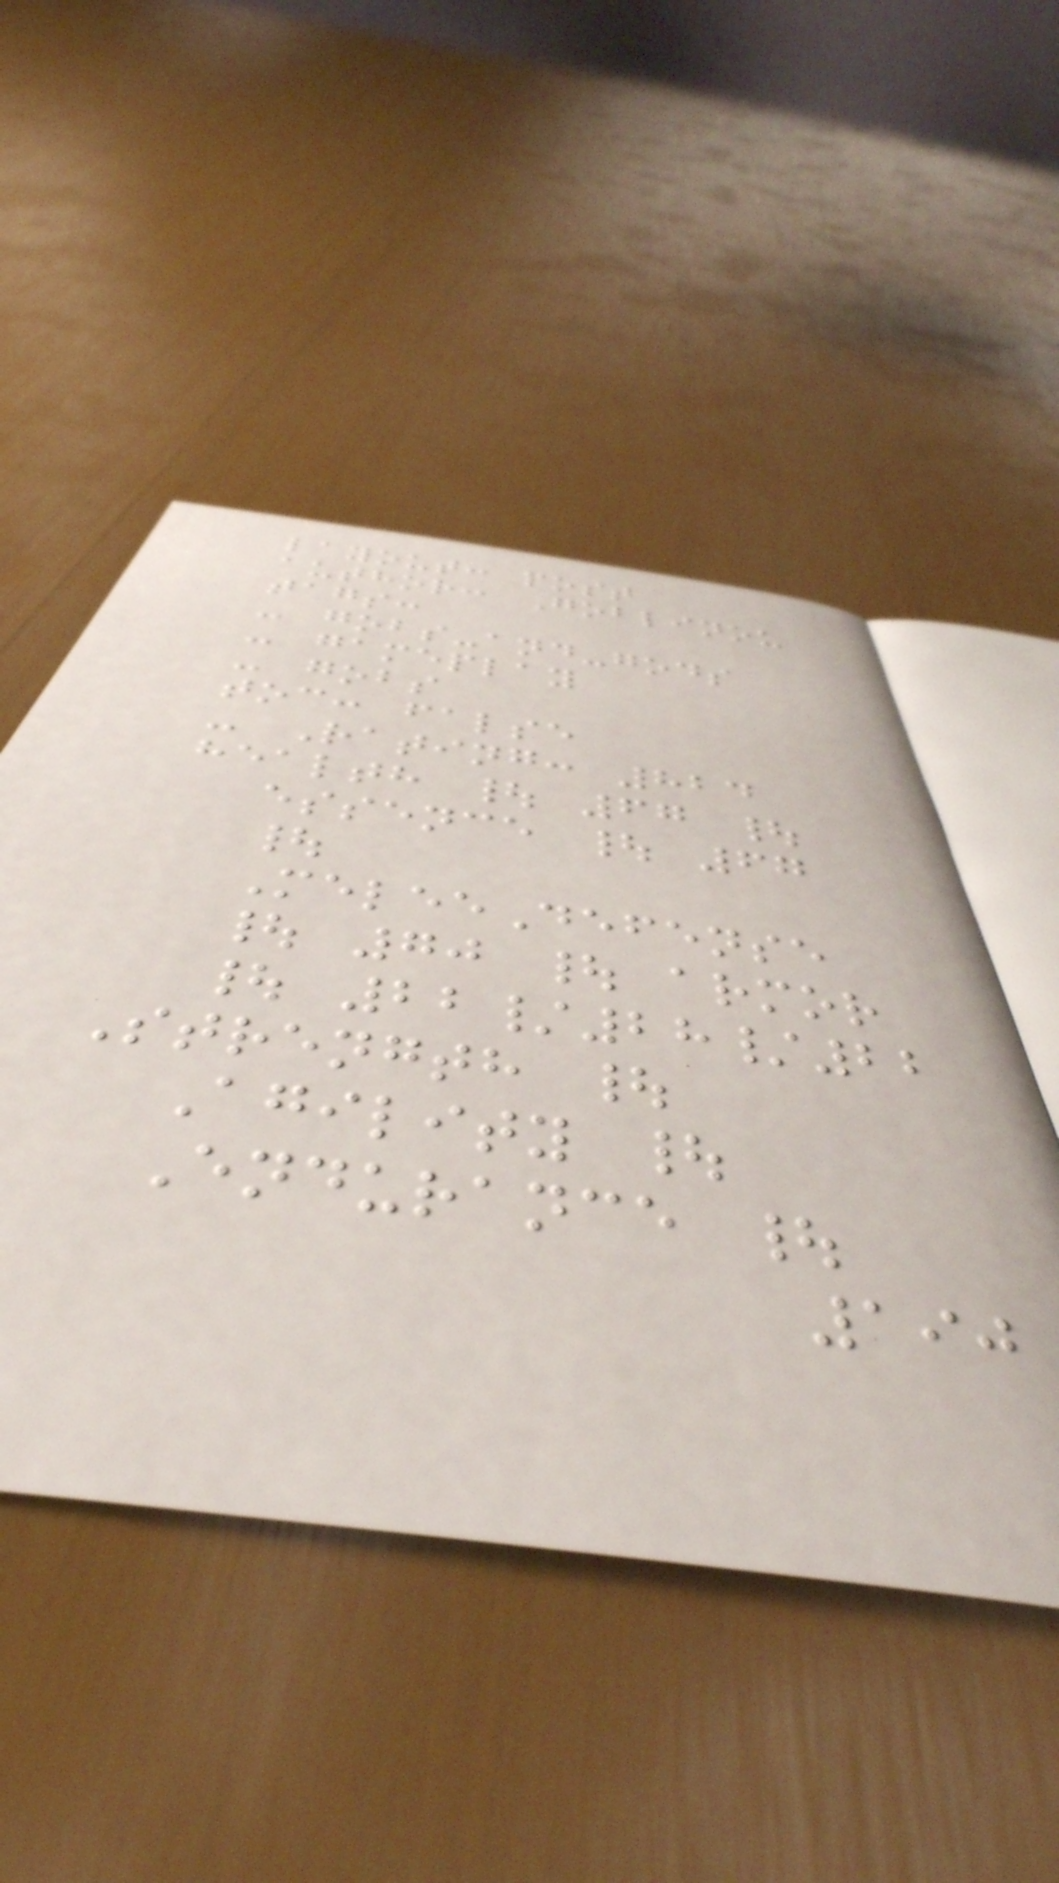layout: post
author: Goblinou
tags:
- gobs-and-gods
- gameplay
- gobs
toc: false
- Rating: 824
health | 67 |
essence | 67
|
MeleeDefense
| 70 | armor
| 22/28/22
Strength |
Agility |
Endurance |
190
